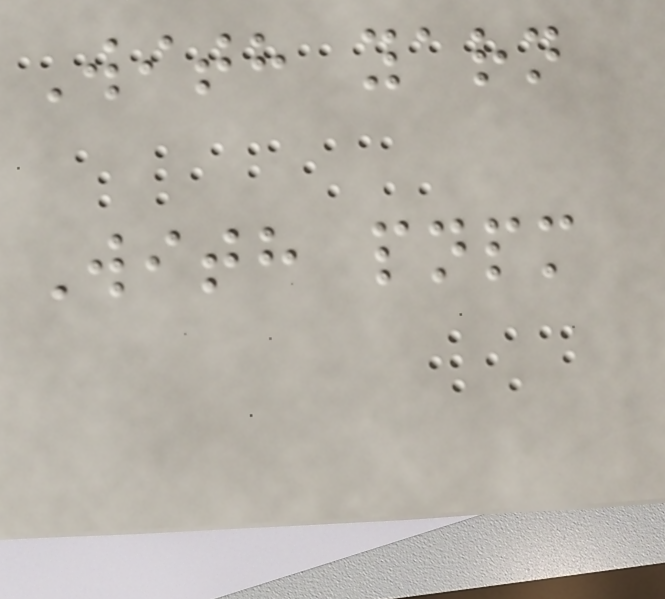With yarn
With pnpm
